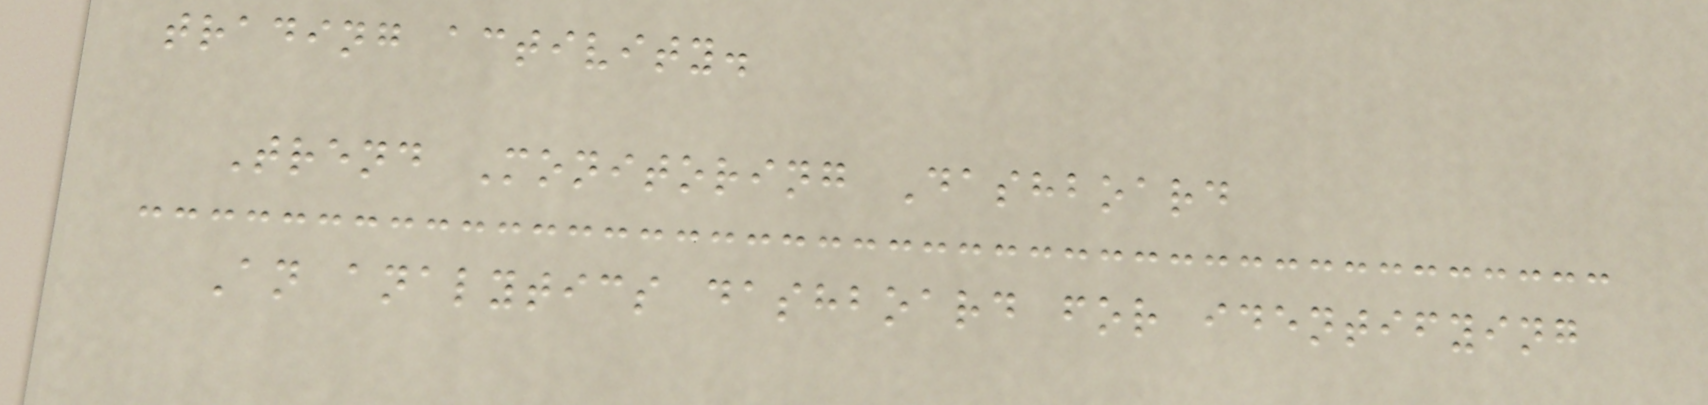trading activity.
Trend Monitoring Dashboard
An analytics dashboard for identifying
